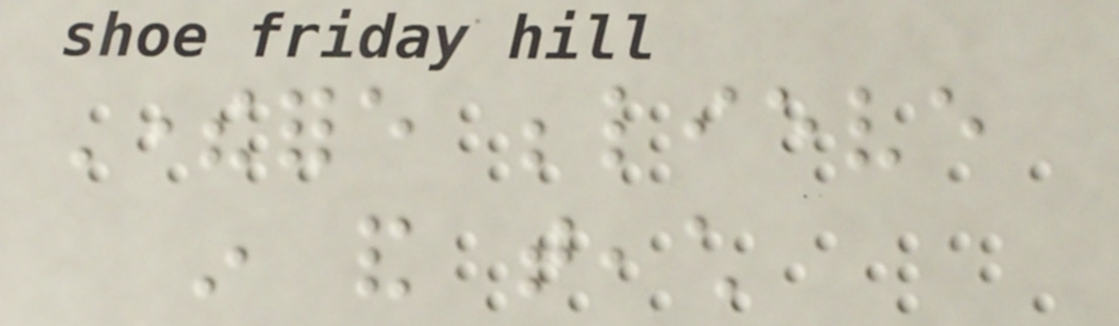Therefore believe
in and teach
